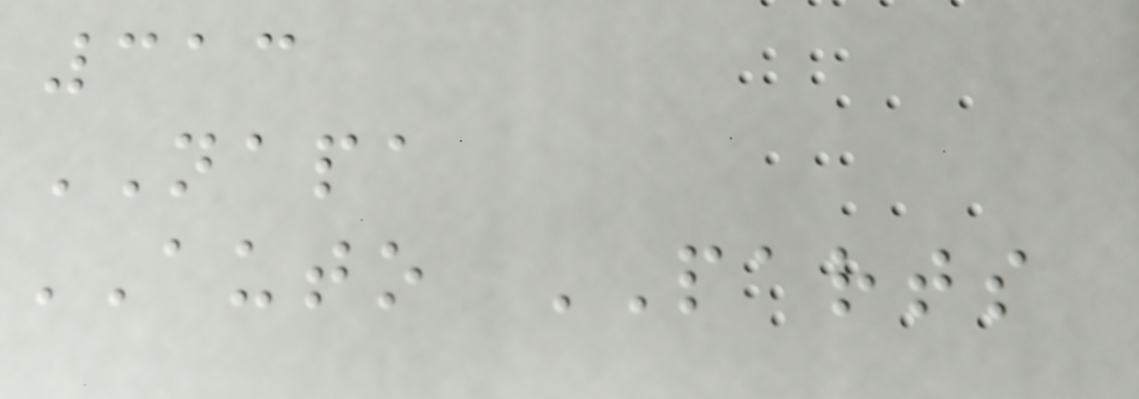313
NAPA
AUTO PARTS
